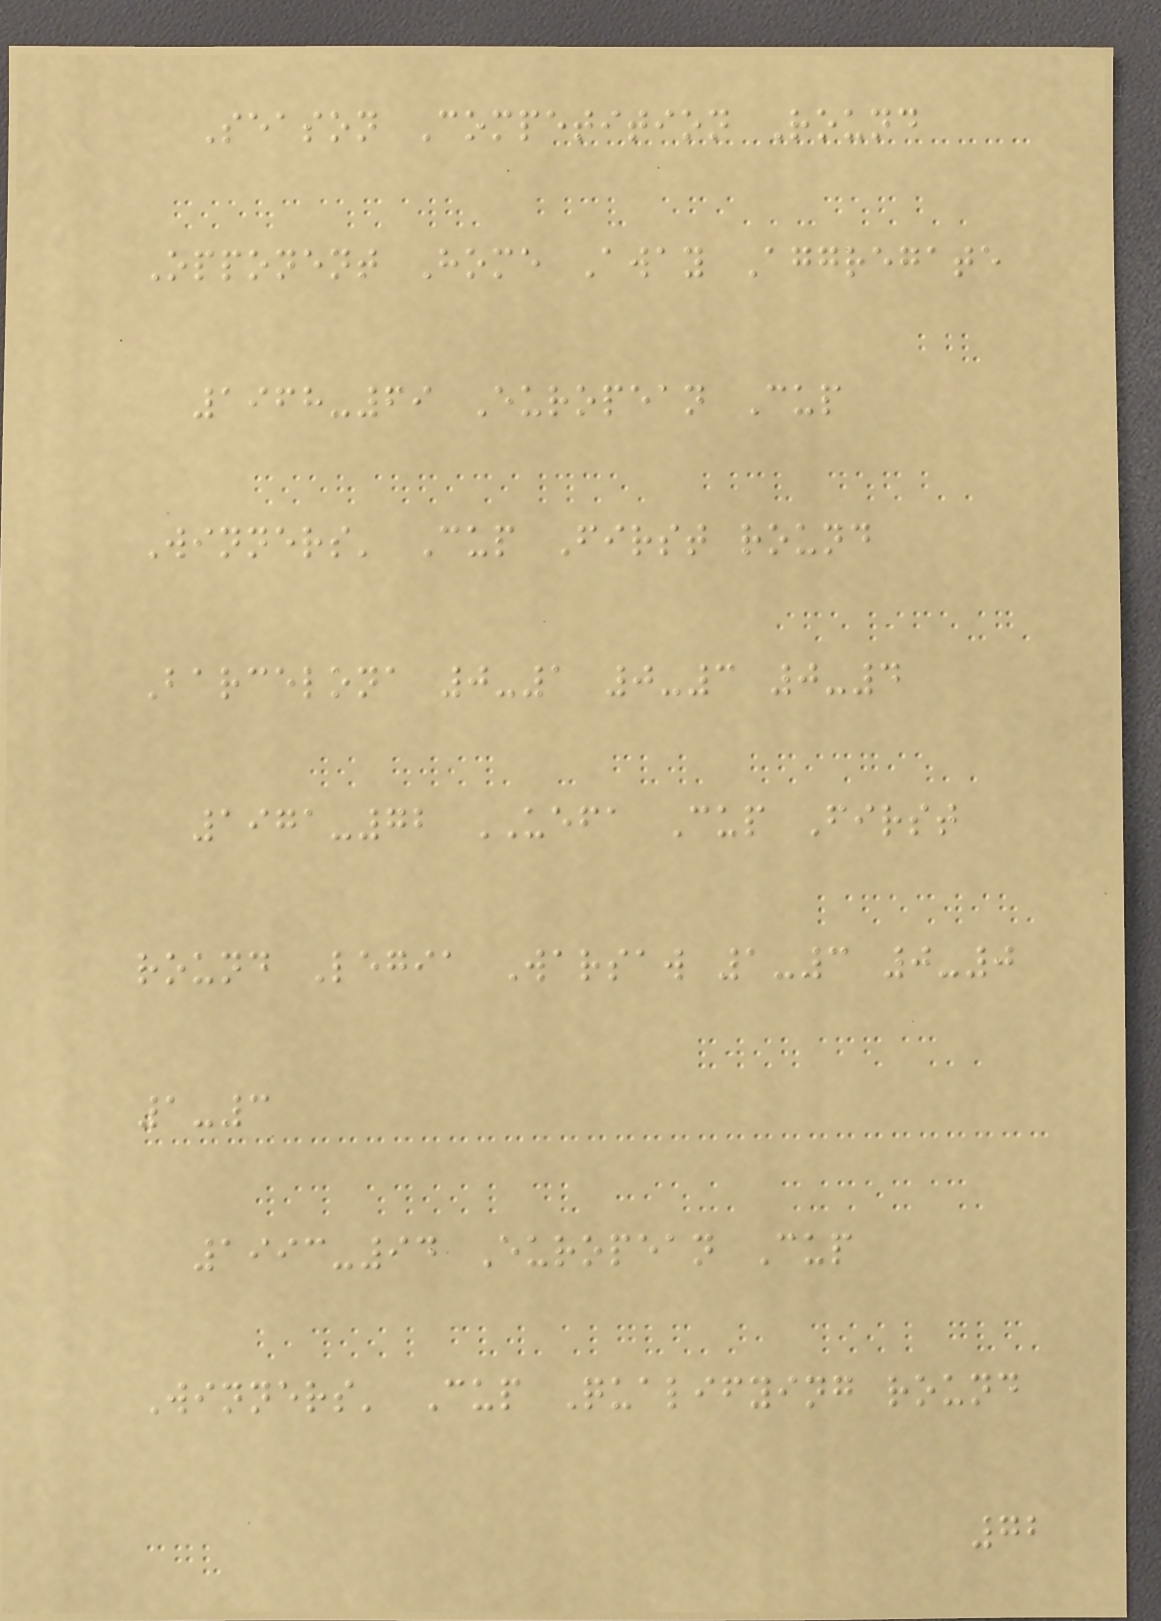Season Competition Round
Opponent Home Away Aggregate
1968-69 European Cup
Winners' Cup First round
Barcelona 0-1 0-3 0-4
1971-72 UEFA Cup First
round Legia Warsaw 1-3 0-0
1-3
1993-94 European Cup
Winners' Cup Qualifying round
72
